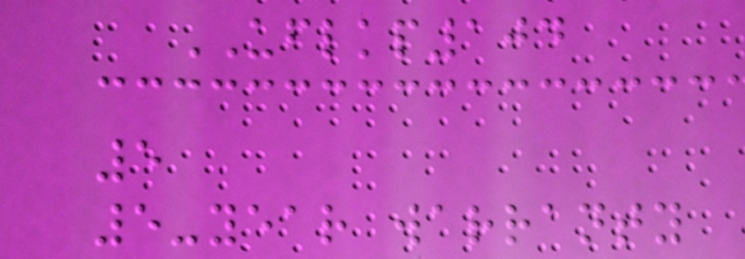UFLKP104
5
5-year warranty
